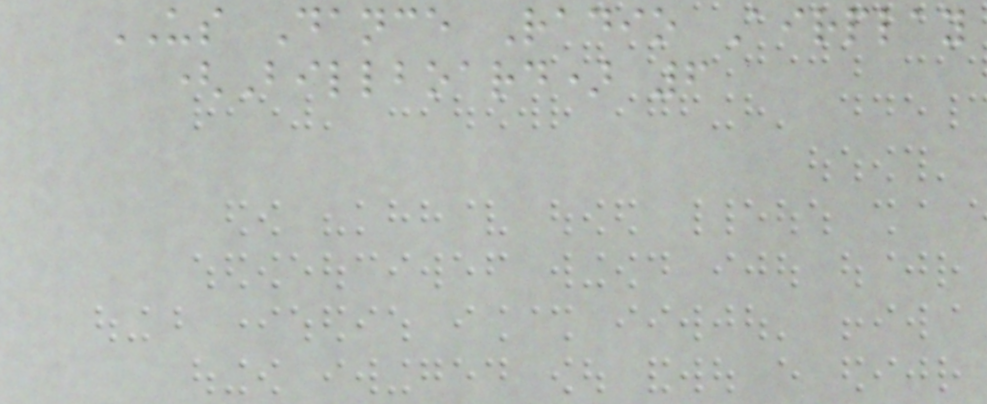US Dance Radio Airplay
(Billboard) 6
